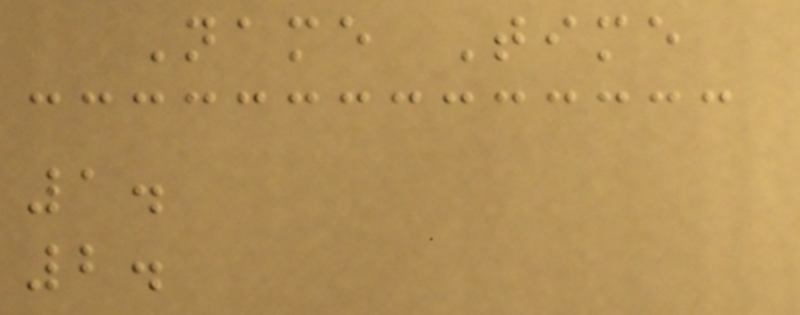Name Time
1.
2.
